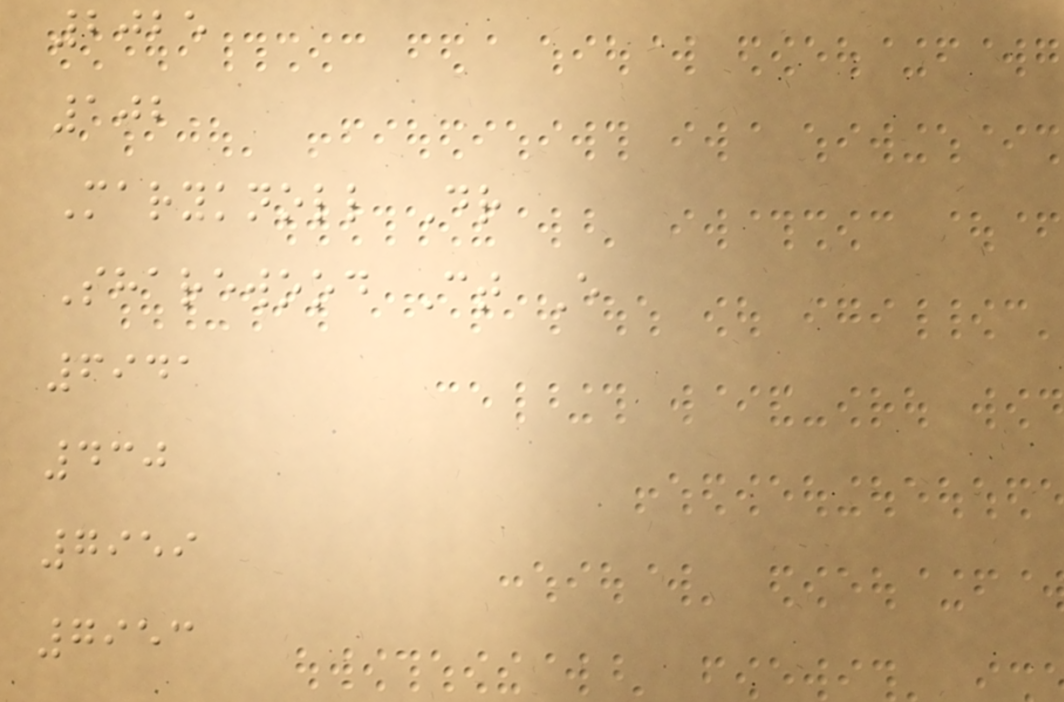2025
102
Maryknoll Dr
Sharewood Ct E
6941
430
7959
7953
